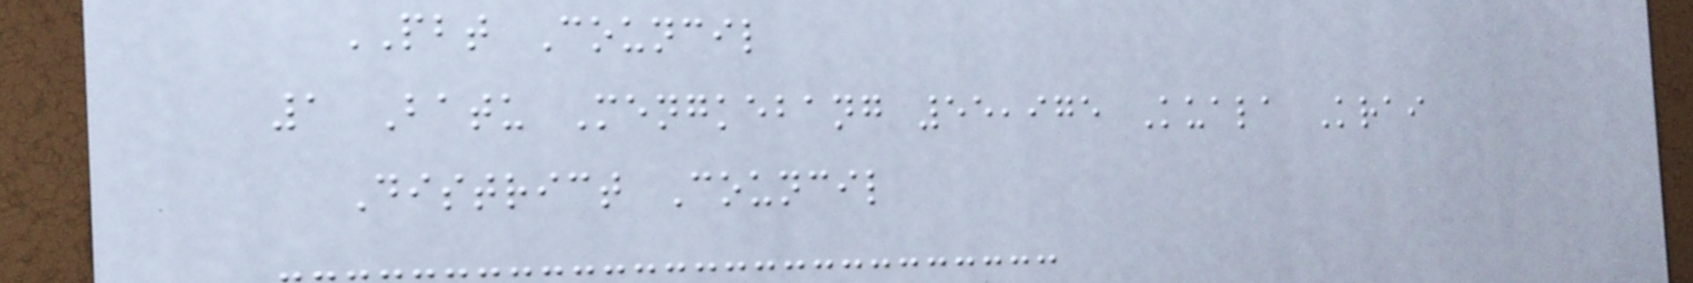PBT Council
1 Batu Mengkebang 55,975 Kuala Krai
District Council
